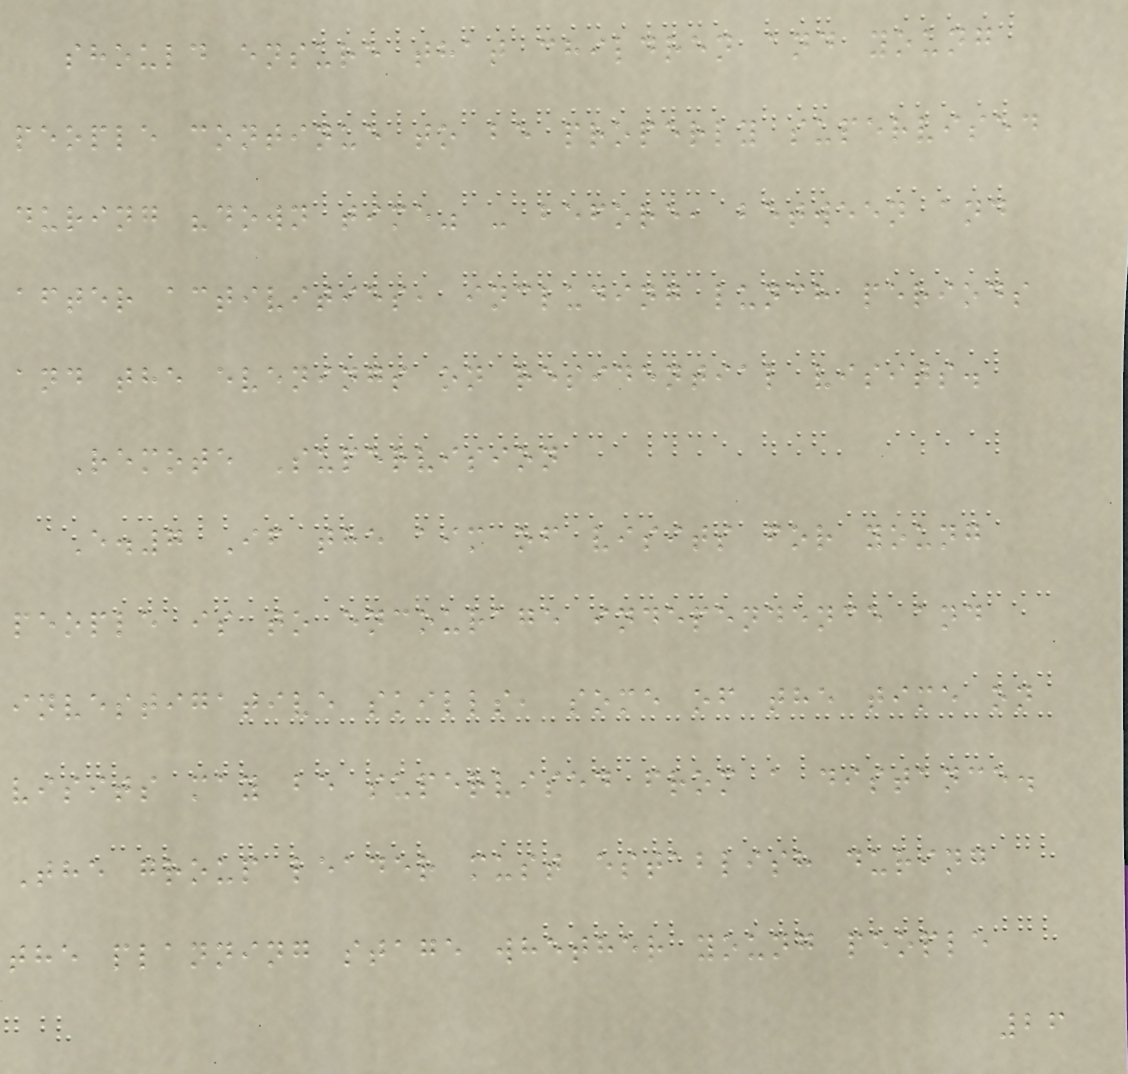should ensure that children and young
people continue to be properly supervised
during "down time" - before, between and
after activities, including lunch periods
and the evenings on residential visits.
Remote Supervision
E.7 If the aim of visits for young
people is to encourage independence and
investigative skills, some of the time on
visits may be supervised from a distance.
The group leader must establish during
the planning stage whether young people
26
